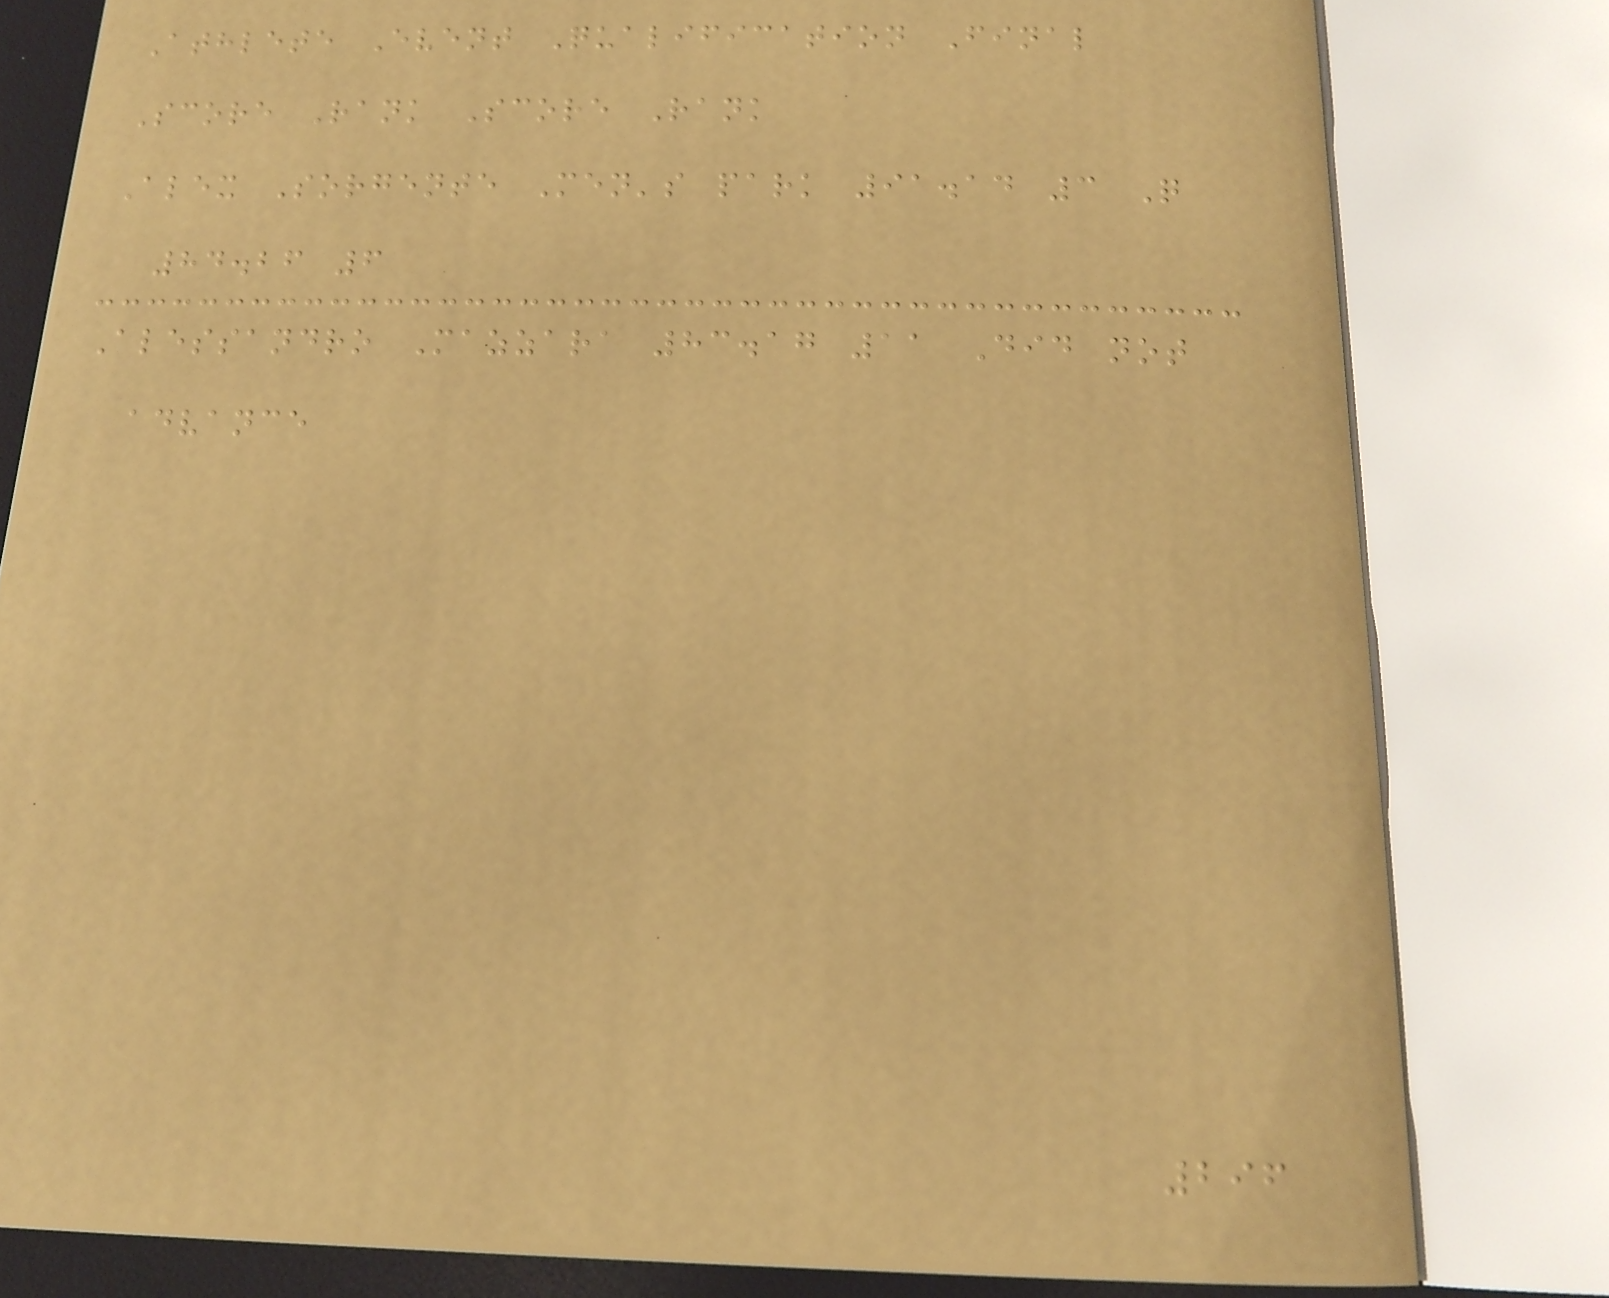Athlete Event Qualification Final
Score Rank Score Rank
Alex Sorgente Men's park 91.14 3 Q
84.26 6
Alessandro Mazzara 83.17 11 Did not
advance
296
